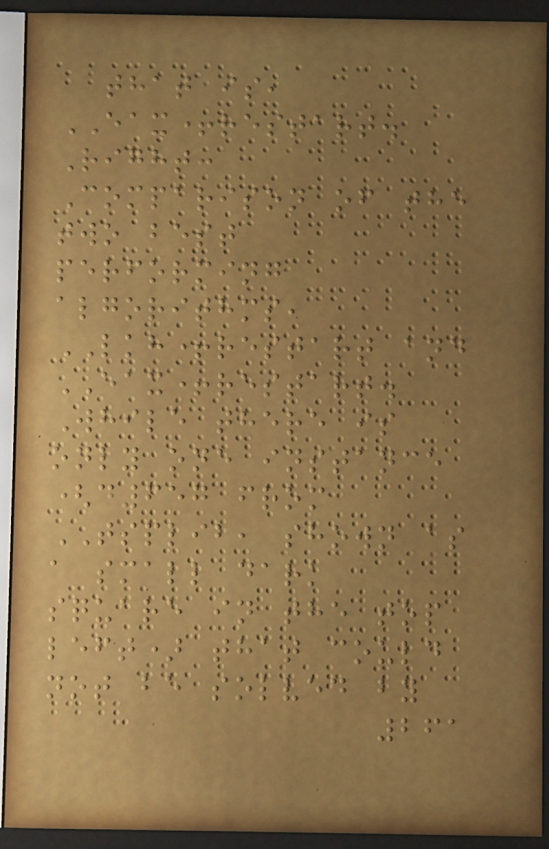that is,
EAX+restart.
Right:
Comparison of the
two best
performing
algorithms,
LKH+restart and
EAX+restart.
While there is
only one instance
(d657 from
TSPLIB, shown as
a small dark
square in the top
left) that could
not be solved by
261
